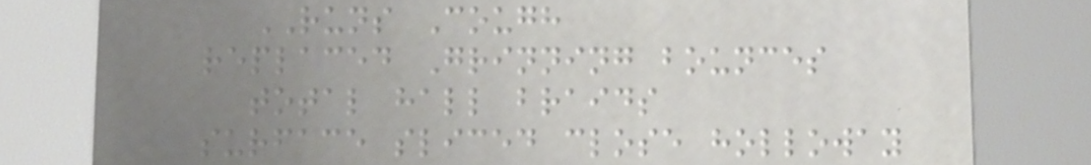RUNS Cough
replaced Grinning bounces
total hall braids
surface sliced close holloway
